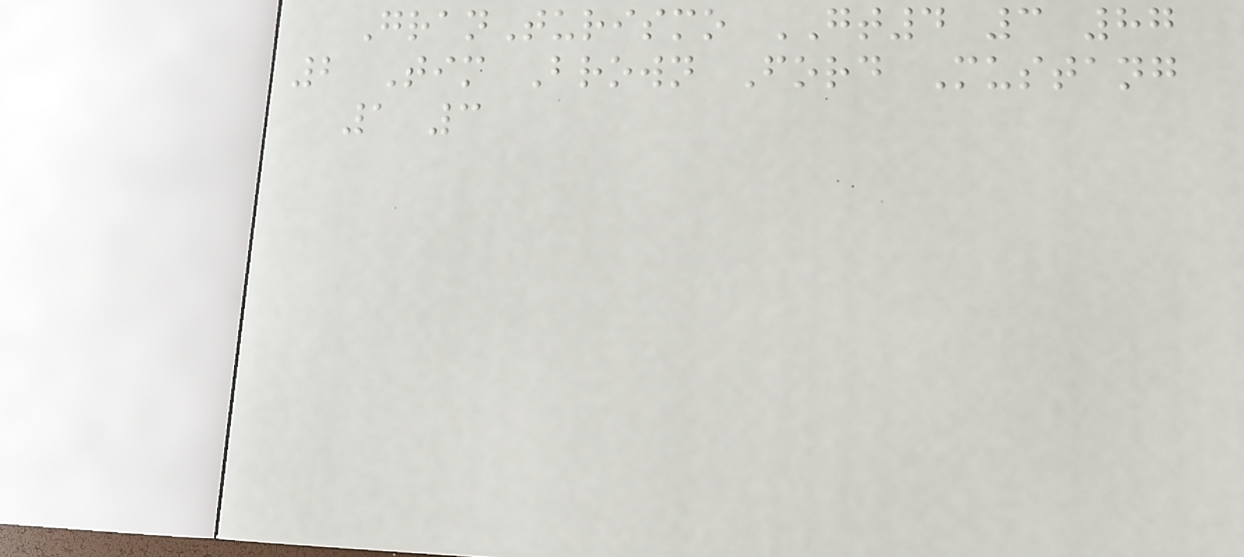GranTurismo GT4 3 87
2 Tim Brown Ford Mustang
1 3
